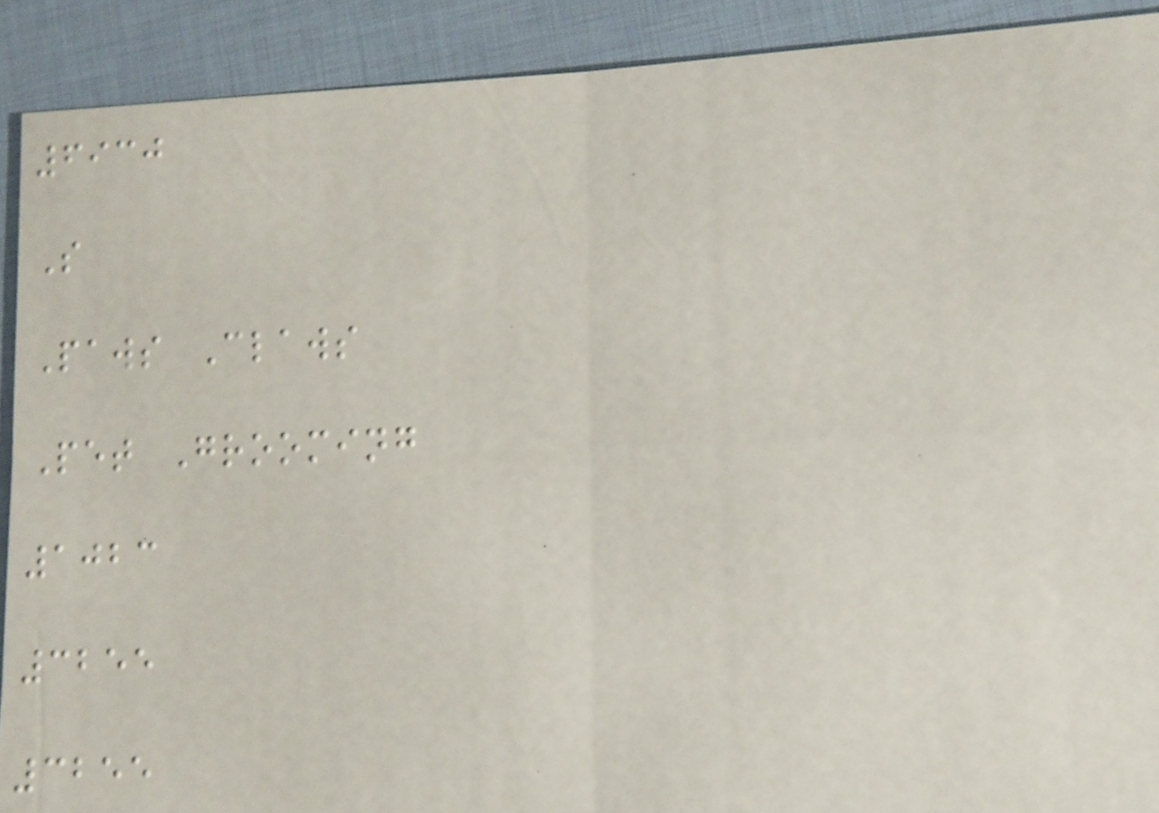6930
S
Paws Claws
Pet Grooming
1023
3255
3255
